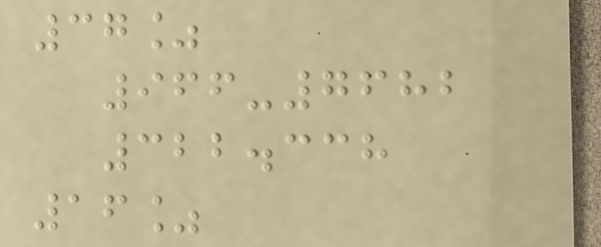37%
966-7682
322.338
16%
